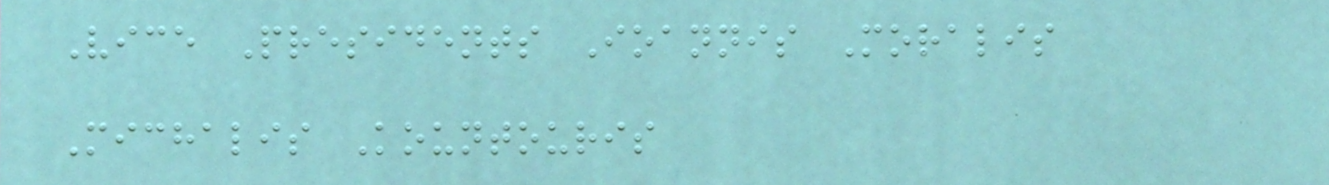Vice Presidents Ioannis Moralis
Michalis Kountouris
